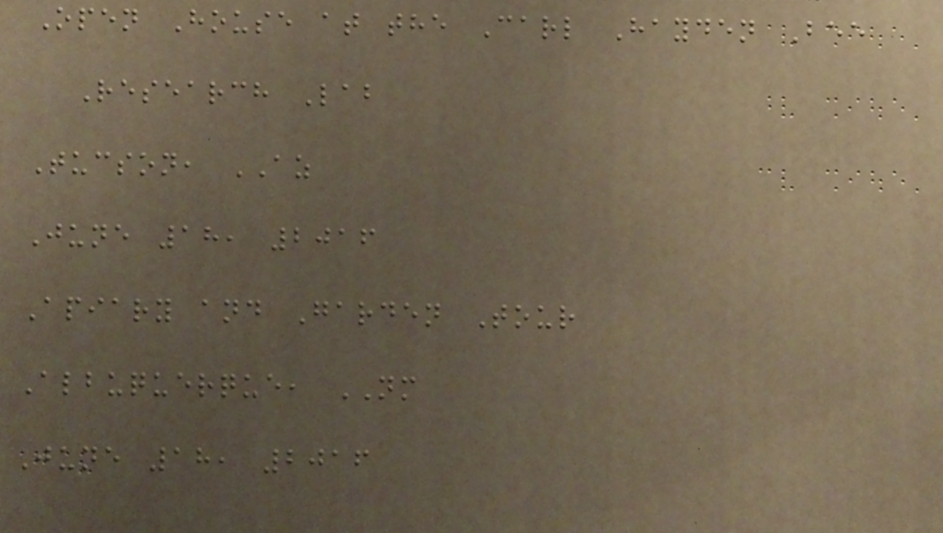Open House at the Carl Hayden Bee
Research Lab
Tucson, AZ
June 18, 2016
Apiary and Garden Tour
Albuquerque, NM
June 18, 2016
